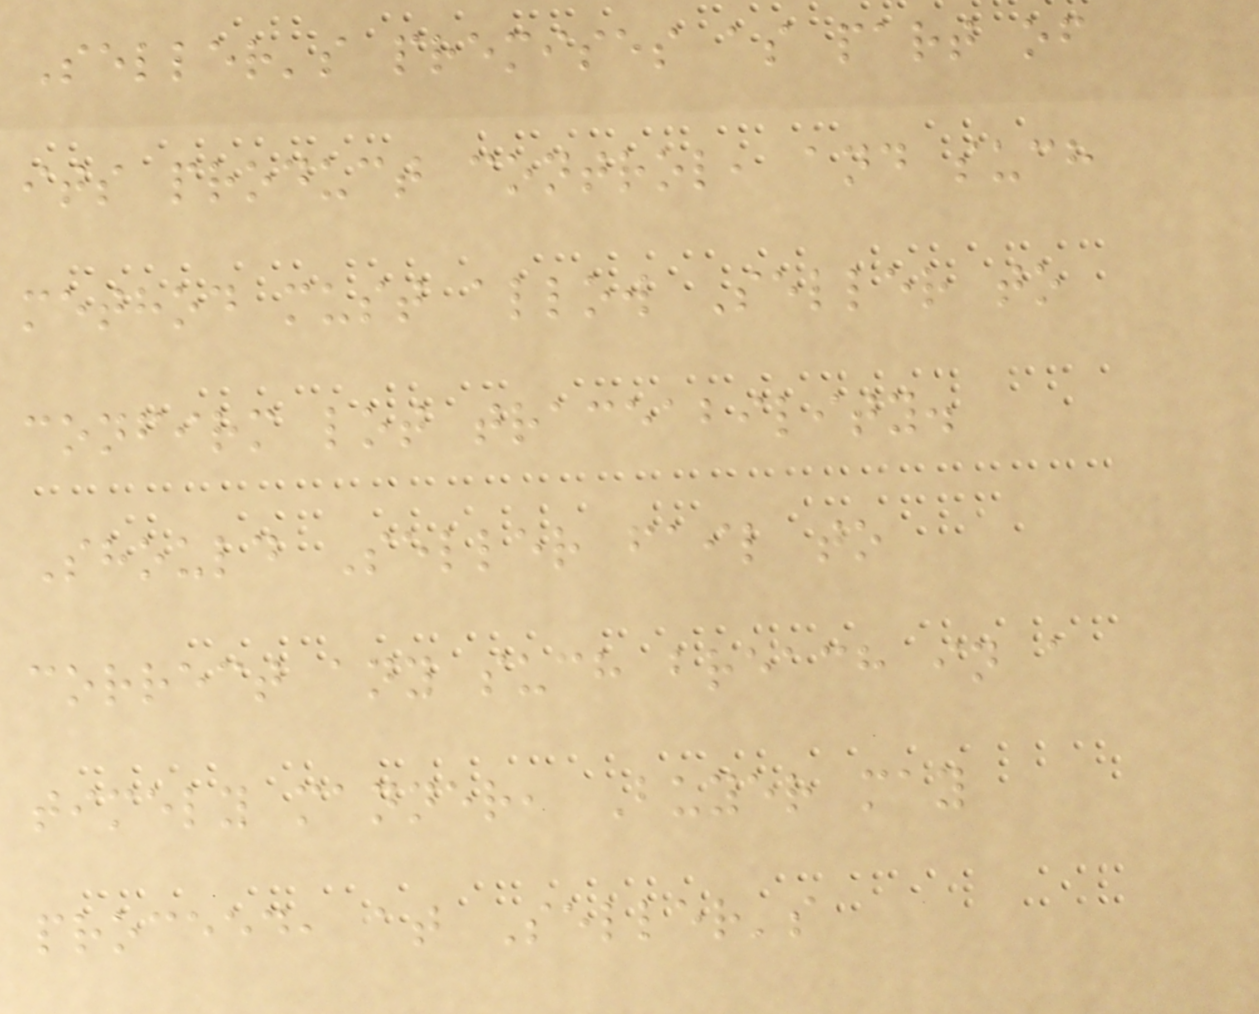Seller's premises as part of
its product control, and such
method must allow Seller to
confirm lot traceability.
Should Seller fail to
correct any such breach in a
timely manner, Buyer may
proceed, at Seller's
